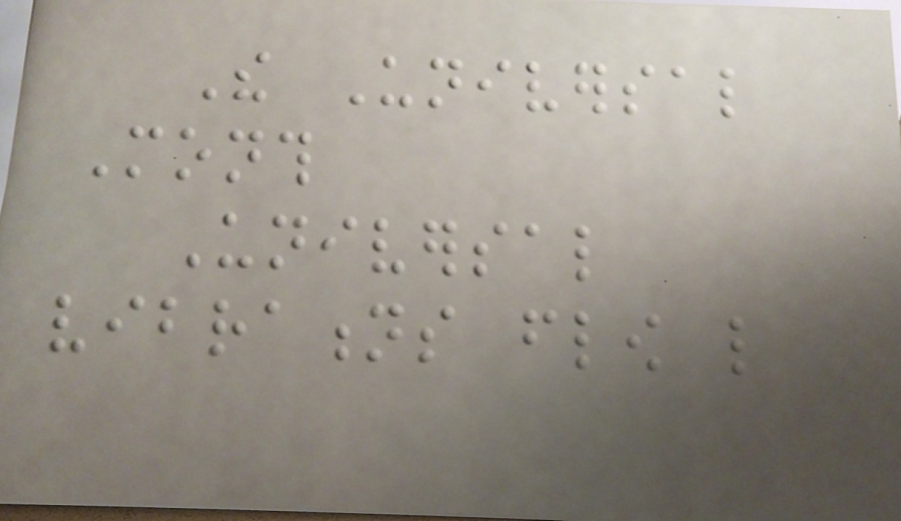The Universal
Month
Universal
vibrations flow like
